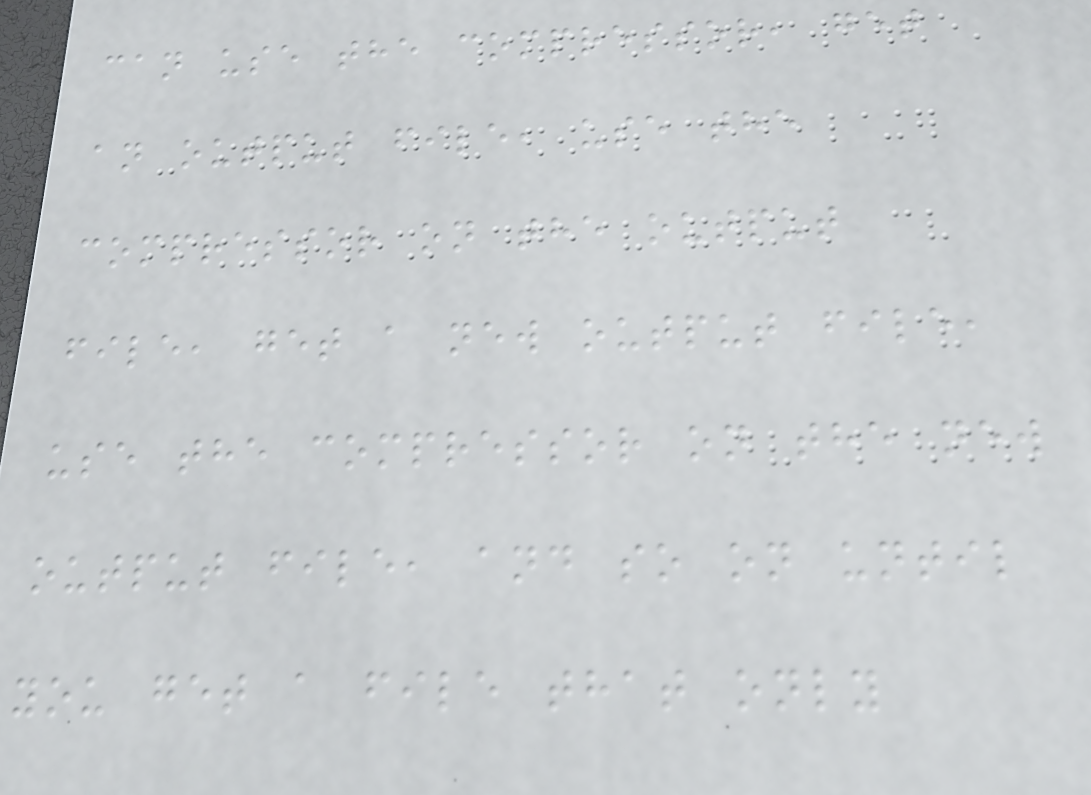can use the compressor, get
an output file, use the
compressor on the output
file, get a new output file,
use the compressor on the new
output file, and so on until
you get a file that only
